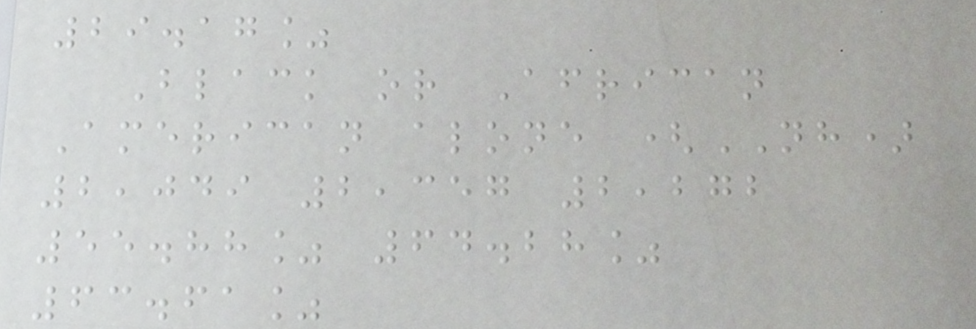29.17%
Black or African
American alone (NH)
2,049 2,357 2,272
55.88% 64.28%
63.61%
